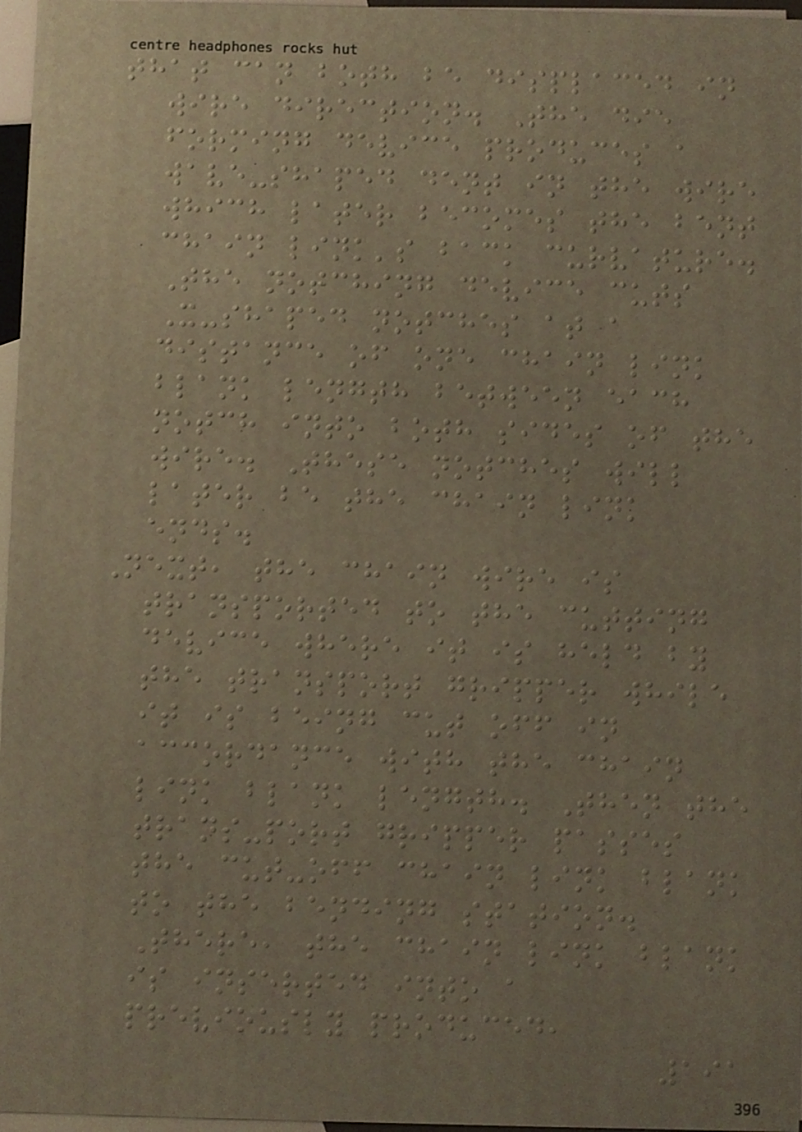that can both be displaced in
wire direction. The die
forming device produces a
wave-shaped dent in the wire
which later becomes the bent
chain link's back curvature.
The notching device cuts
X-shaped notches at a
distance of one chain link
blank length between each
notch into both sides of the
wire. These notches will
later be the chain link
ends.
Next, the chain wire is
transported to the cutting
device where it is held by
the transport gripper while
it is being cut off in
accordance with the chain
link blank length. Then the
trans-port gripper passes
the cut-off chain link blank
to the bending station.
There, the chain link blank
is inserted into a
previously produced,
191
